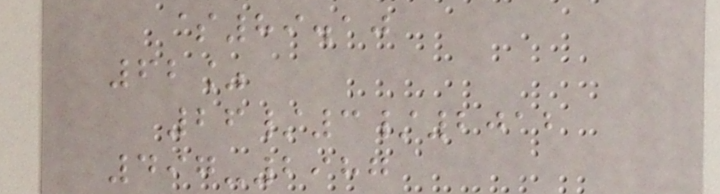$89.10
62%
26/3/2012
497-2987
